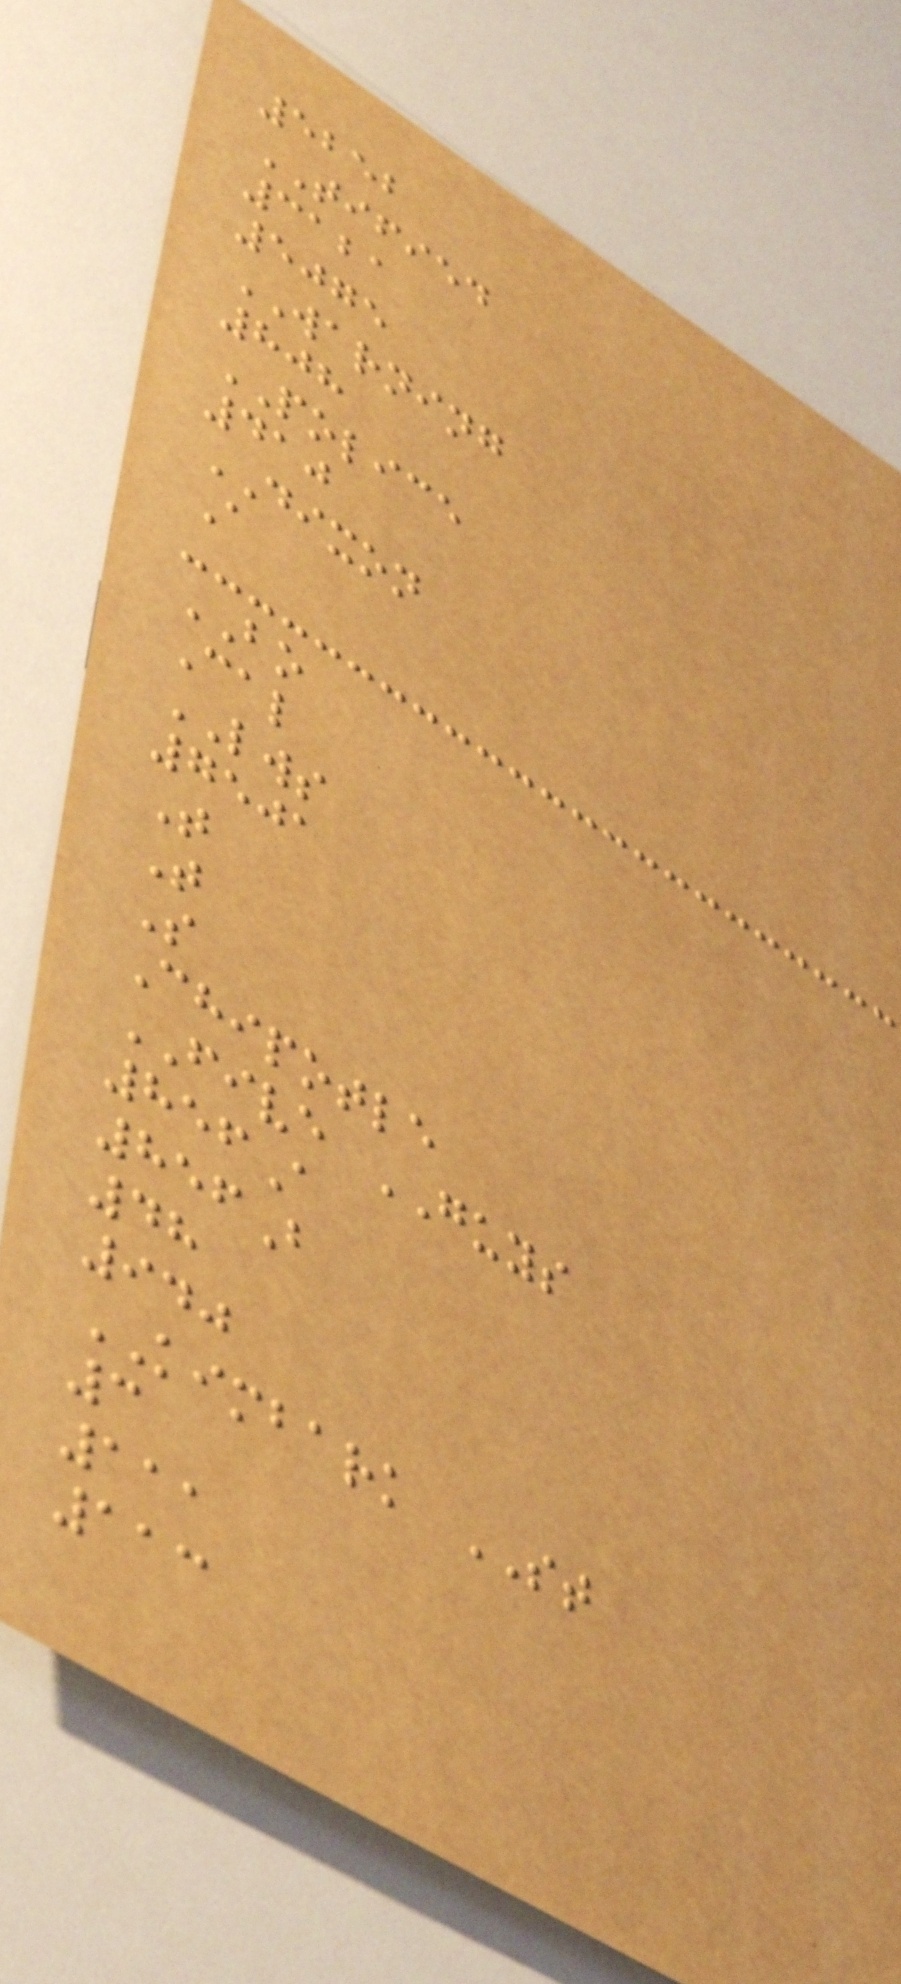5252
TIFIED
3121
5075
WARNING
808
POLICE
410
DIXON
A
BO
Cal
LWS
7501
T
T
S
Chipotle
FIVE GUYS
856A
856B
48
940
KIMBARK ST
3
111
113
